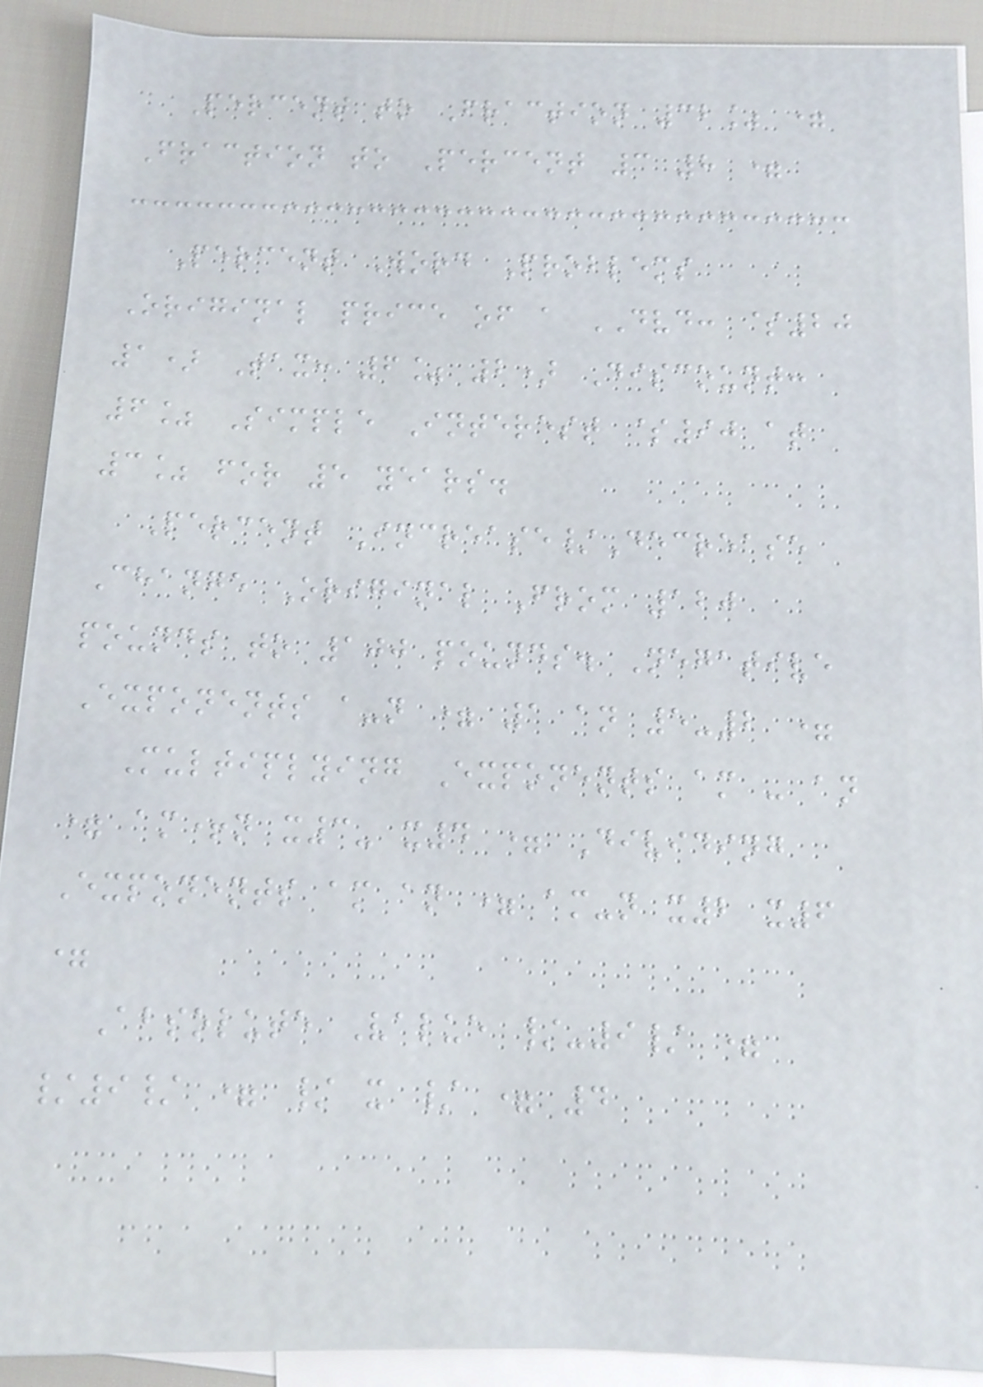Percent to Fraction 32% =
Fraction to Percent 3 8 =
Percent Word Problems
Original price of a DVD: $20
1) Tax: 6% 2) Discount:
6% Simple Interest $90 at
3% for 5 years.
Percent Increase/Decrease
Change Original From 120
pounds to 100 pounds. Negative
Exponents a-n = 1 an 5-2 =
Multiplying Exponents am - an
= am+n x3- x4 = Dividing
Exponents am an = am-n x2 x6
=
Absolute Value /-9/ =
/9/ = / x / = 4
